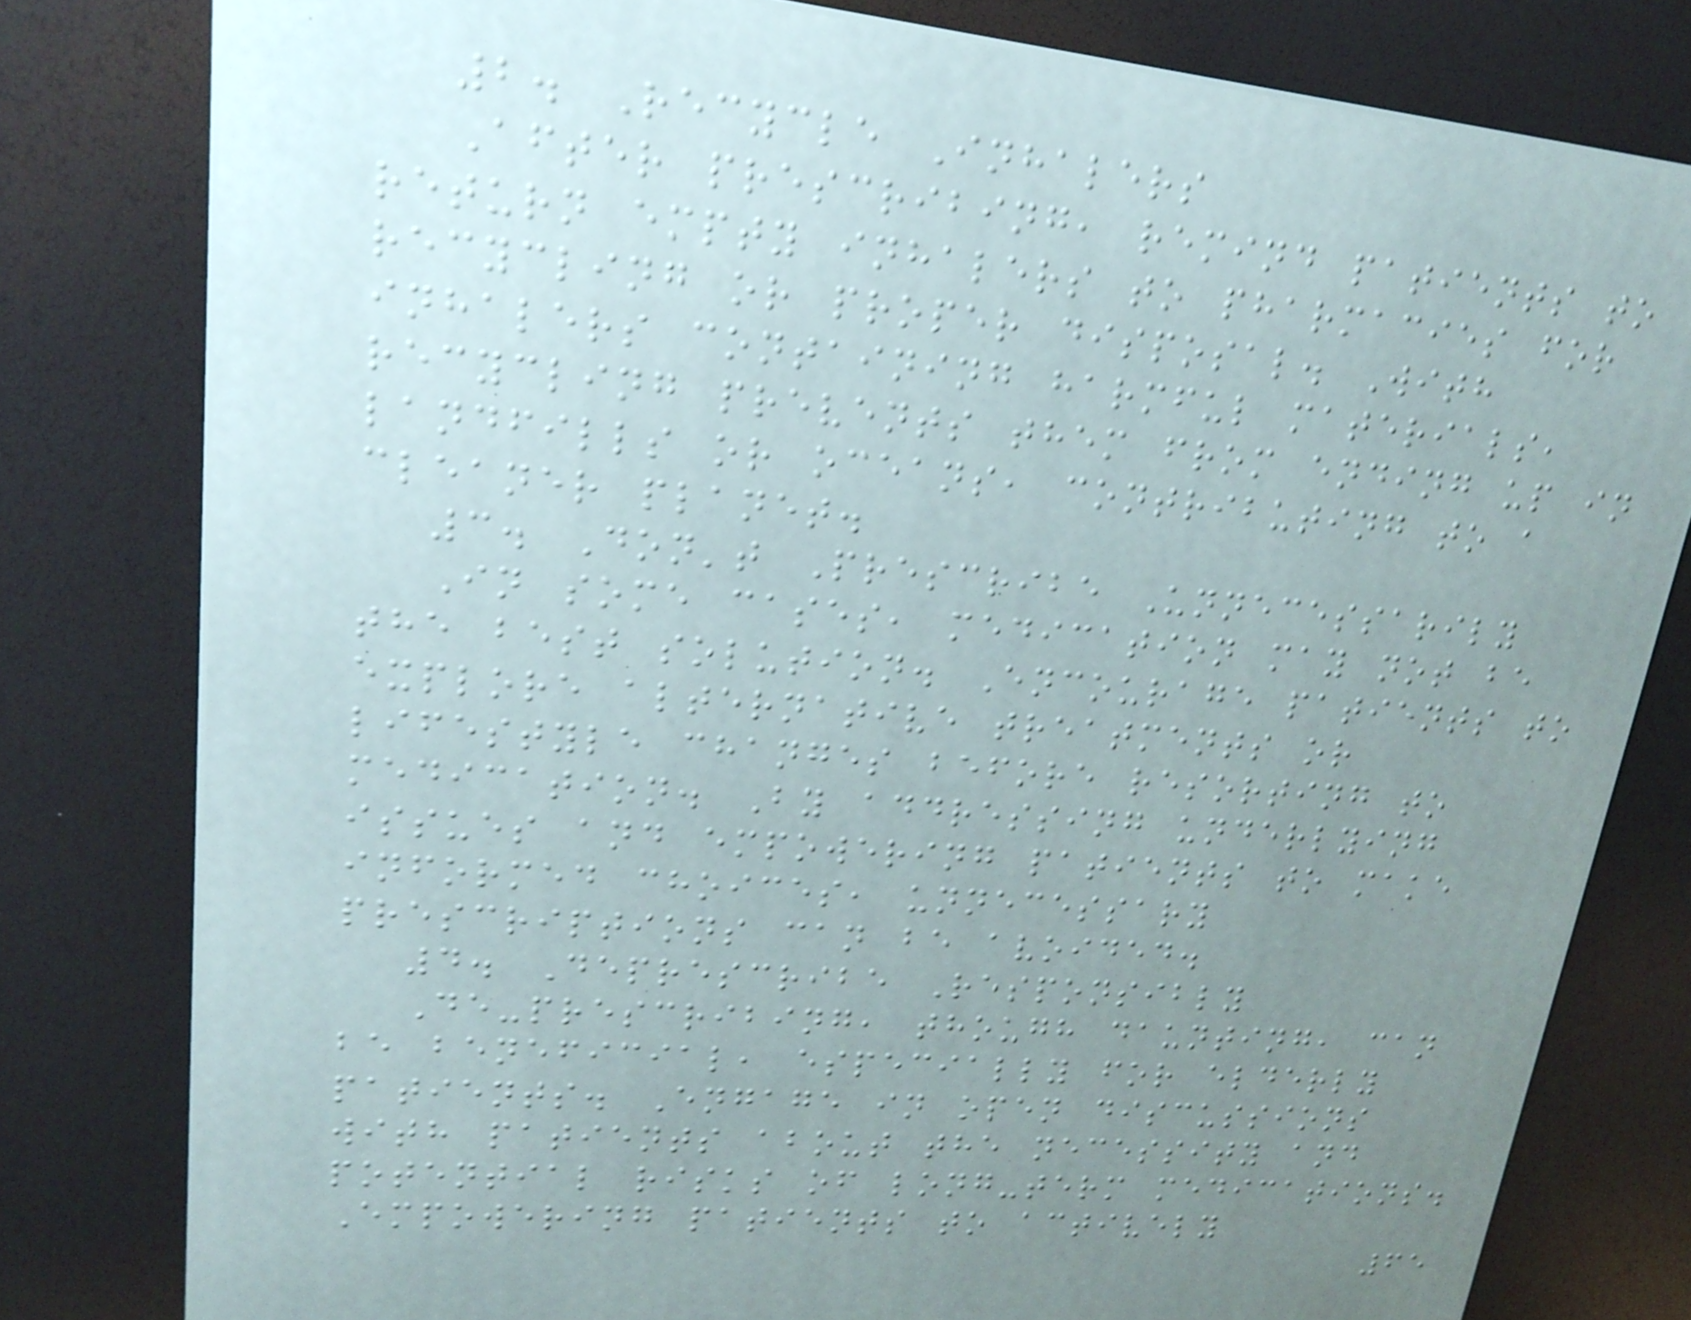2. Recycle Inhalers
After prescribing, remind patients to
return empty inhalers to pharmacies for
recycling or proper disposal. With
inhalers containing harmful materials,
recycling prevents them from ending up in
landfills or oceans, contributing to a
cleaner planet.
3. Don't Prescribe Unnecessarily
In some cases, medication may not be
the best solution. Encourage patients to
explore alternative treatments or
lifestyle changes before resorting to
medication. By addressing underlying
issues and empowering patients to make
informed choices, unnecessary
prescriptions can be avoided.
4. Deprescribe Responsibly
De-prescribing, though daunting, can
be beneficial, especially for elderly
patients. Engage in open discussions
with patients about the necessity and
potential risks of long-term medications.
Empowering patients to actively
65
